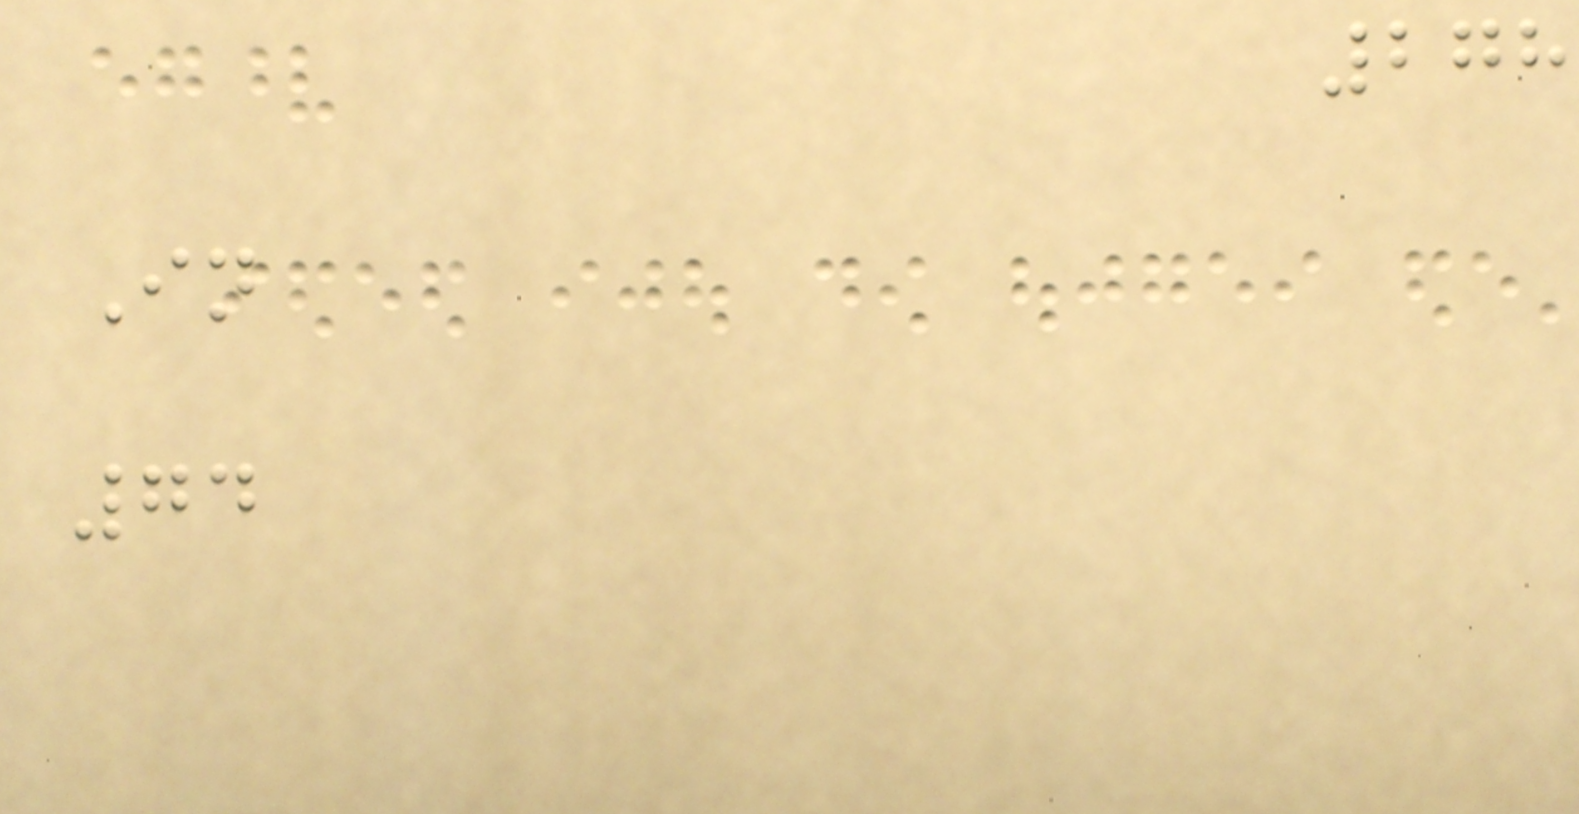278
In
74
